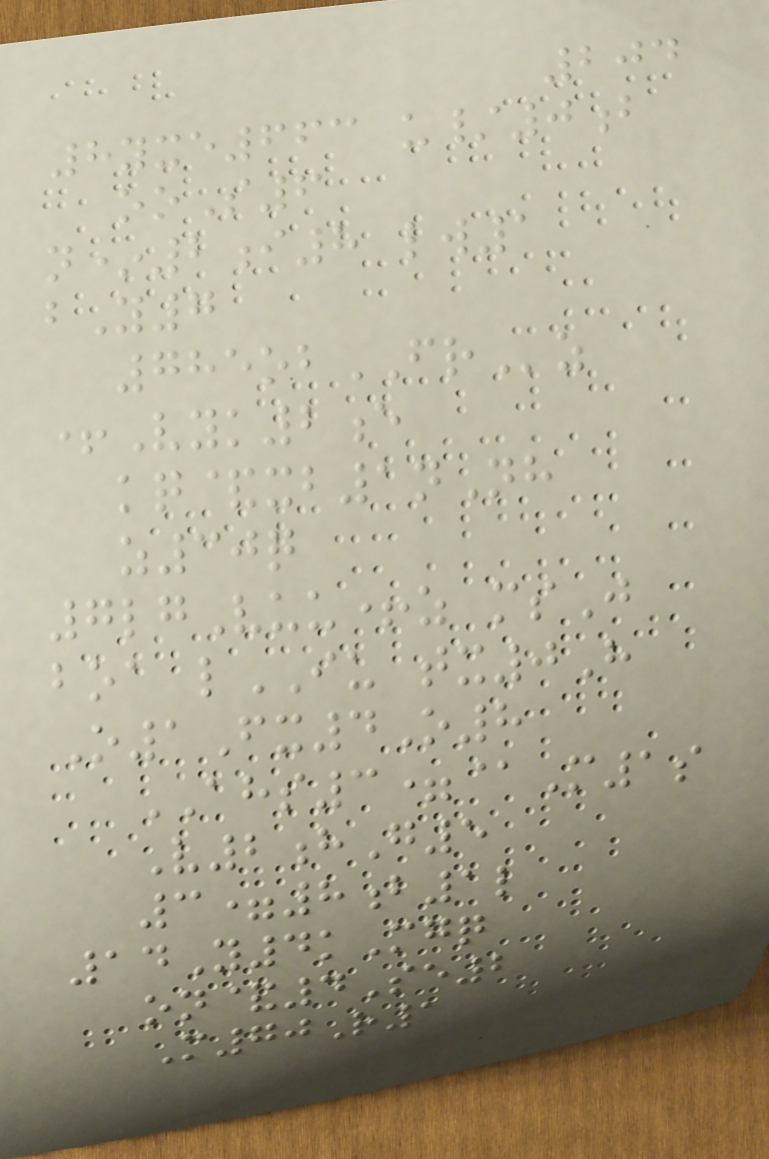204
8yxe663 u/0b
ooS6
n*2i8 lw1
bY7
785obFRz
+Vyk2e
kq&xb1nNh
z30q
7lgVuu+z msJ
boa lIU tx0H
O1Fx4O8
AHS3=@M1s
V2hG5
3=8b1l
14Y4kMgq
on&4Se2
M70R1
